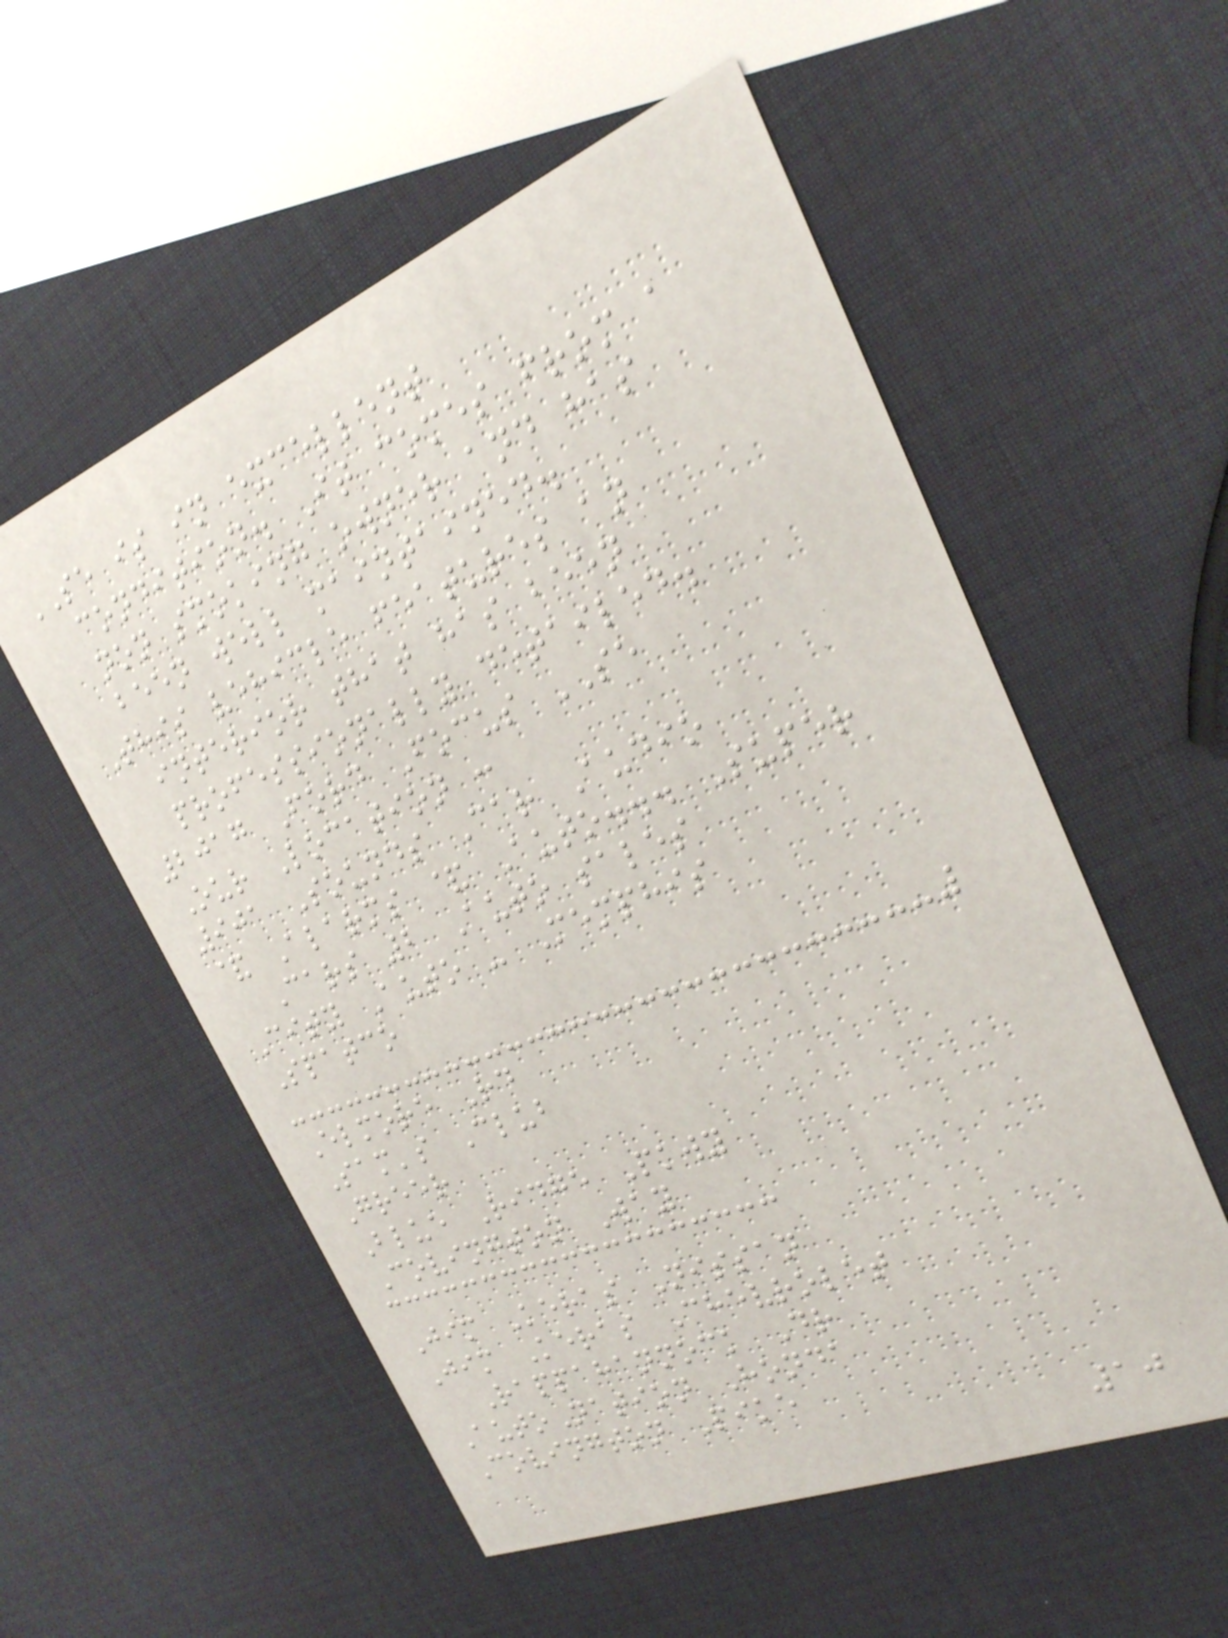SE is in excellent
condition. It comes from a
non smoking owner and has
been well maintained.
This vehicle features an
interior that has been
professionally detailed.
2017 Ford Focus SE
Our Location :
901 Sounds Car Audio
& Alarms & Auto... Super
Cars 2 Auto sales
City Auto - Memphis
Spatco
Elmore Rd
Sam's Club
Greer
Blue Ridge Pkwy
Covington Way
Jim Keras Nissan
Jim Keras Chevrolet
Rappahannock Dr
AutoNation Honda
Covington Pike
10
